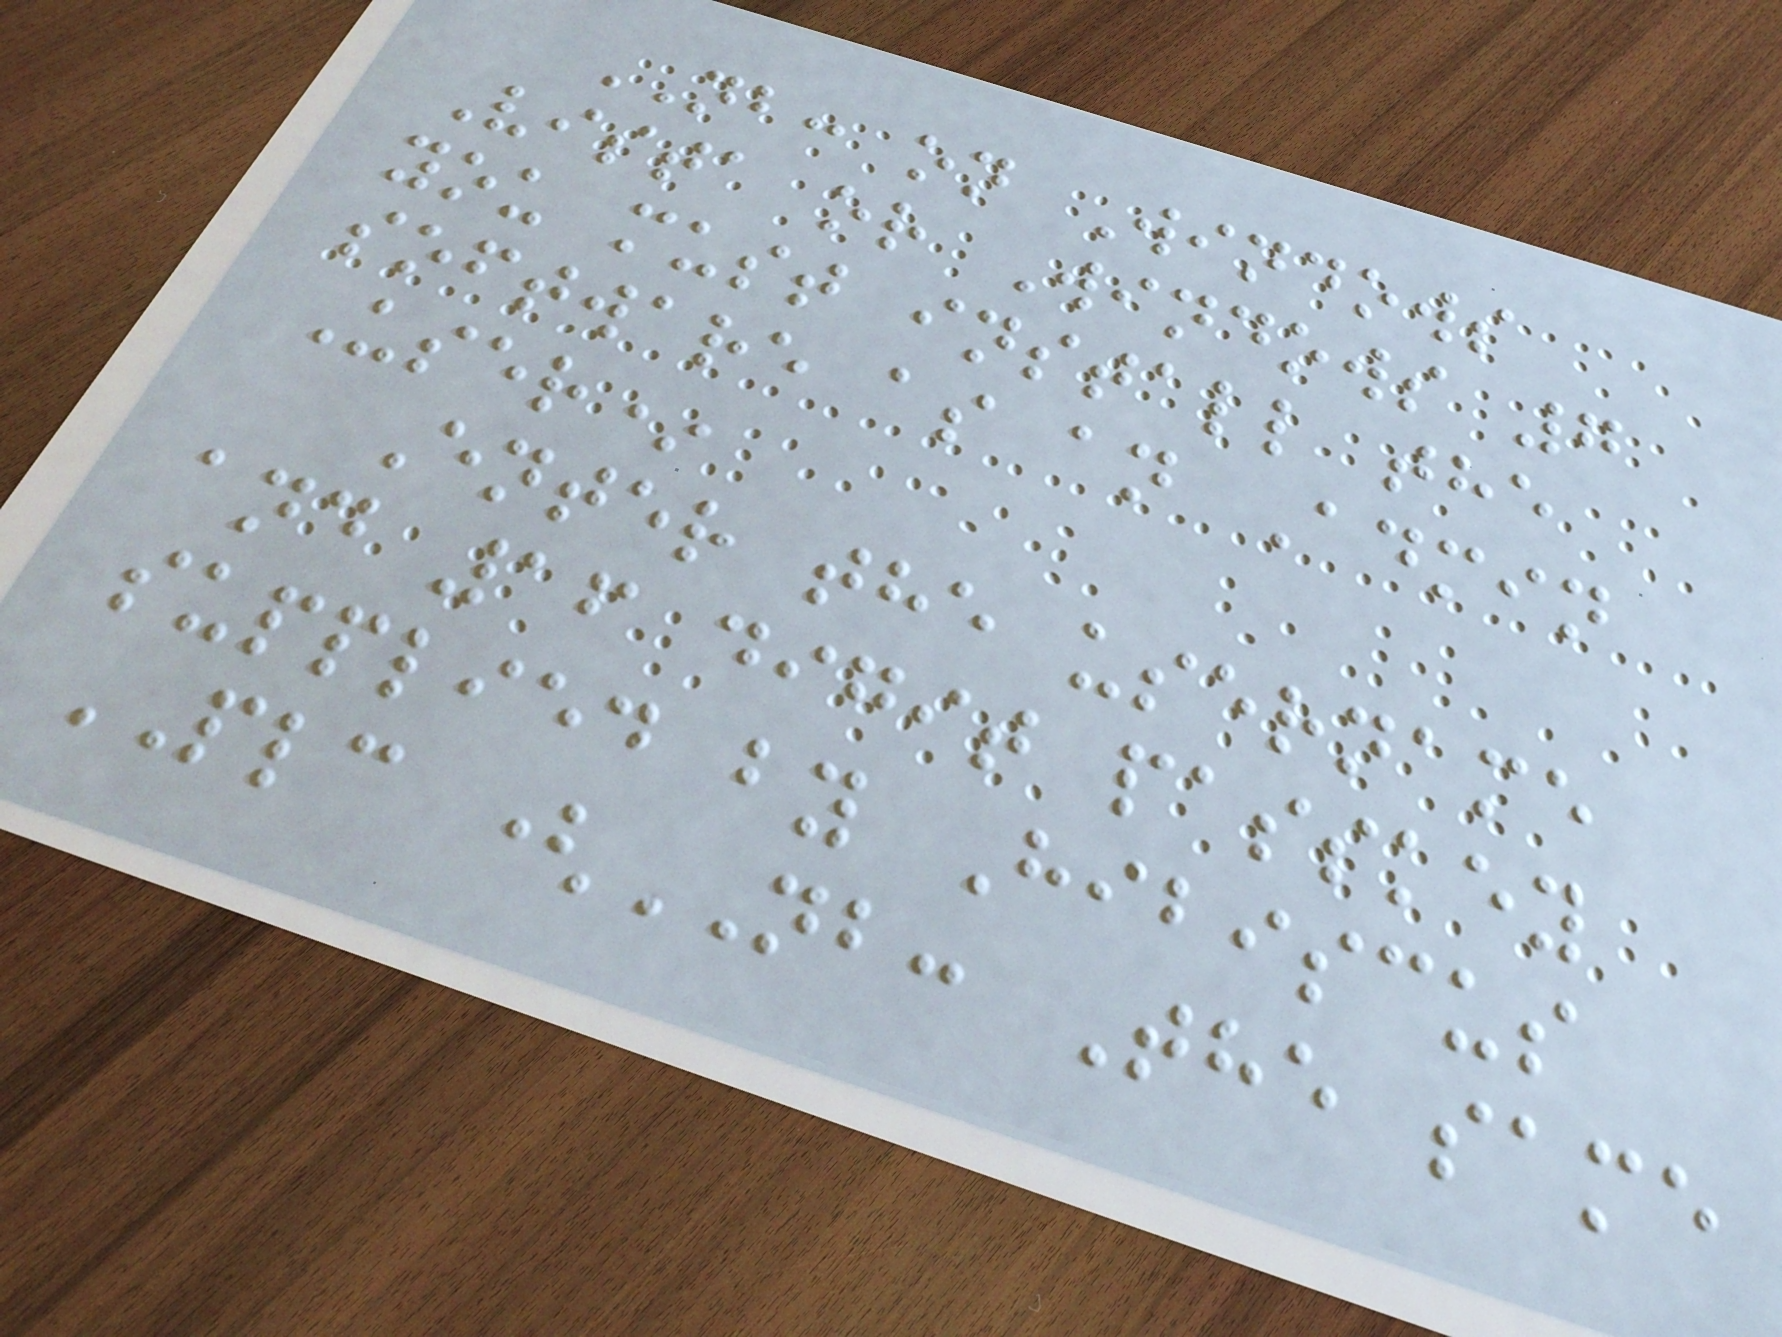NB: on Windows
Vista or Windows 7
you must install the
software as an Admin
User*
Enter the username
and 16 digit passkey
supplied by Hibiscus
PLC (NB: The same
